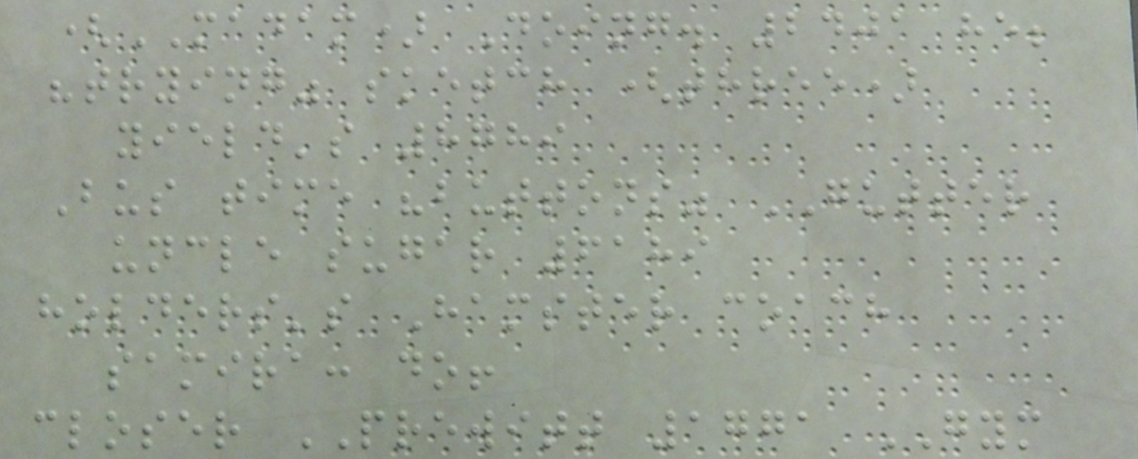(MADAM) Doing. 2401 he;
"trying" sketch (three)
yield's 8789
Bus time "buttons" GUTTER
uncle sugar 6189
holders's Hamster coach
samira: do!
closer PREWITT 1771 GYM
